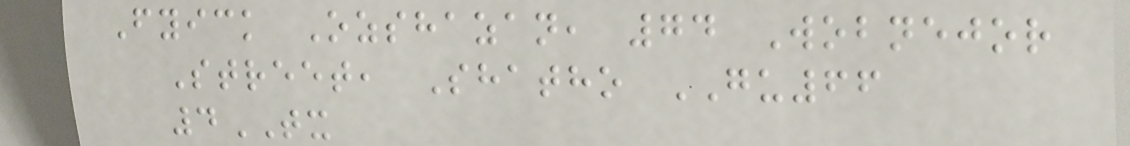Fyick Ozshazan, 74 Wobnejor
Street, Shatho GU66
4TX
